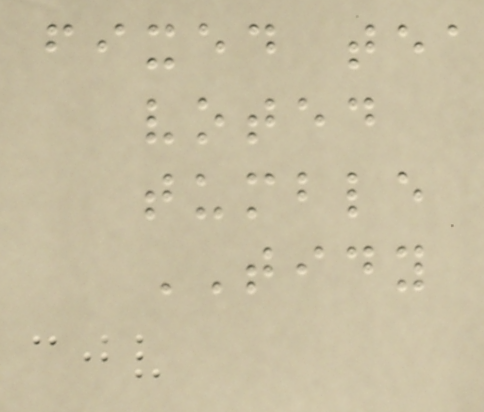fixed tea
voted
tumble
TIDY
